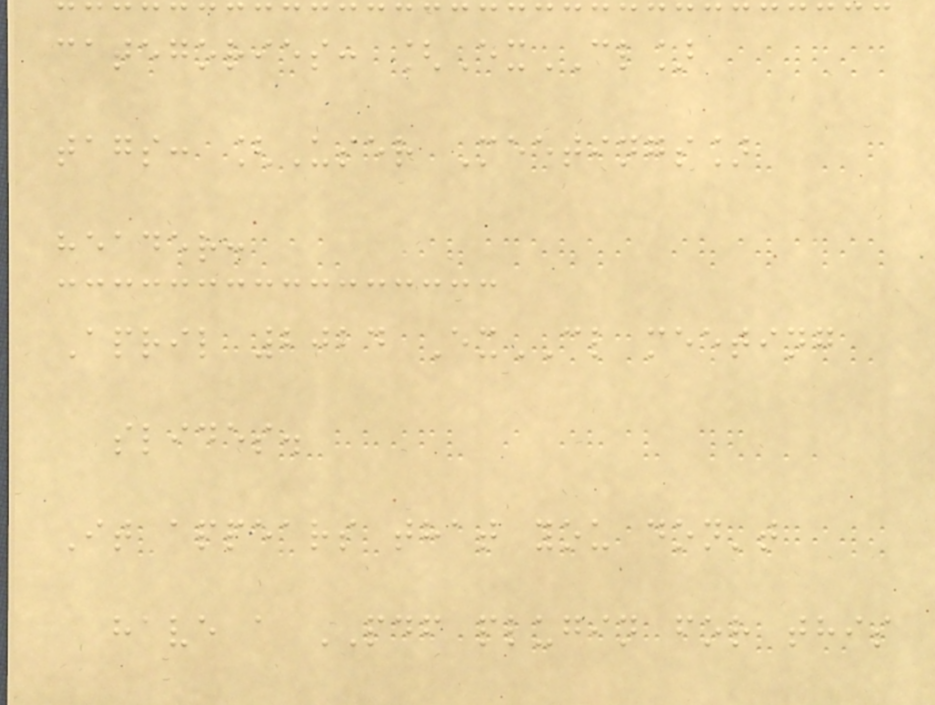categories: [ExCL]
tags: [User Meetings]
header:
April 2024 ExCL meeting
slides.
It appears that you don't
have a PDF plugin for this
